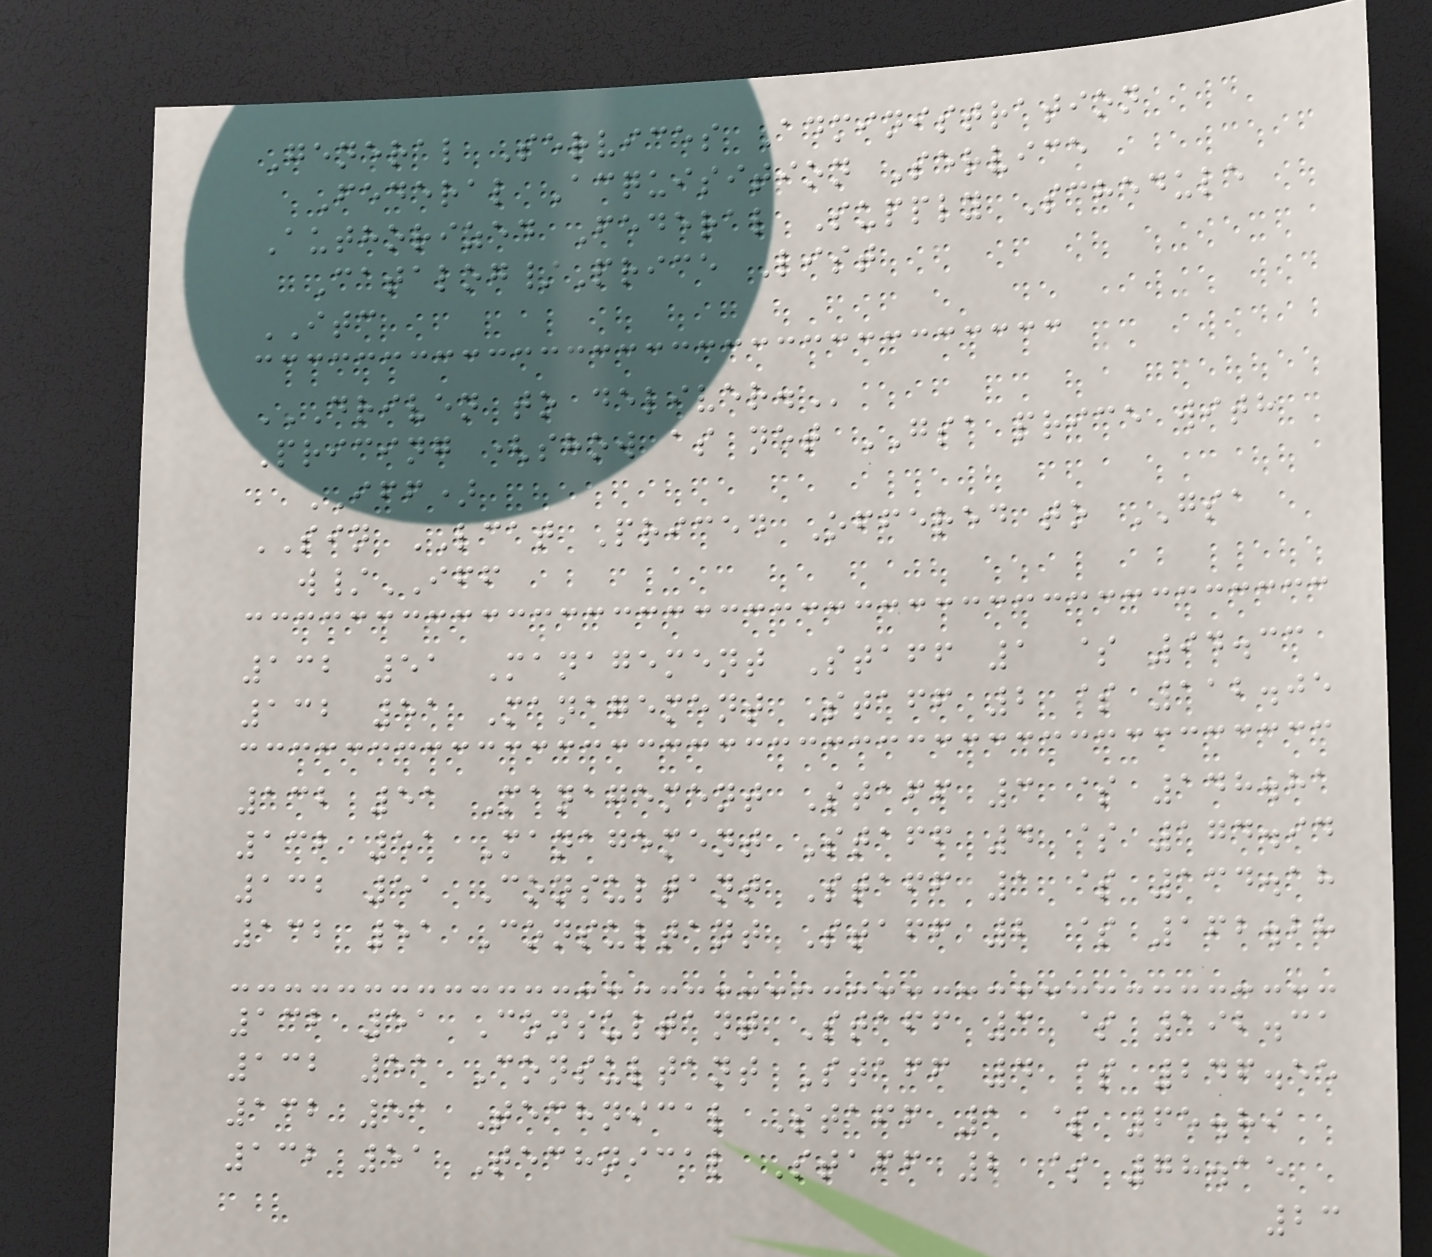General Services Administration
Federal Acquisition Service
Authorized Federal Supply Schedule
Catalog/Price List
ITC
DRIVEN TO DELIVER.
Pricing (show as net GSA price with
IFF)
SIN LCAT Priced Offered to GSA
w/IFF
132 51 Management Staff 1 $ 94.33
132 51 Management Staff 2 $ 112.05
132 51 Management Staff 3 $ 148.81
132 51 Management Staff 4 $ 174.94
132 51 Consultant Staff 1 $ 134.18
132 51 Consultant Staff 2 $ 162.28
132 51 Consultant Staff 3 $ 192.31
132 51 Consultant Staff 4 $ 246.55
132 51 Technical Staff 1 $ 65.89
132 51 Technical Staff 2 $ 78.15
23
